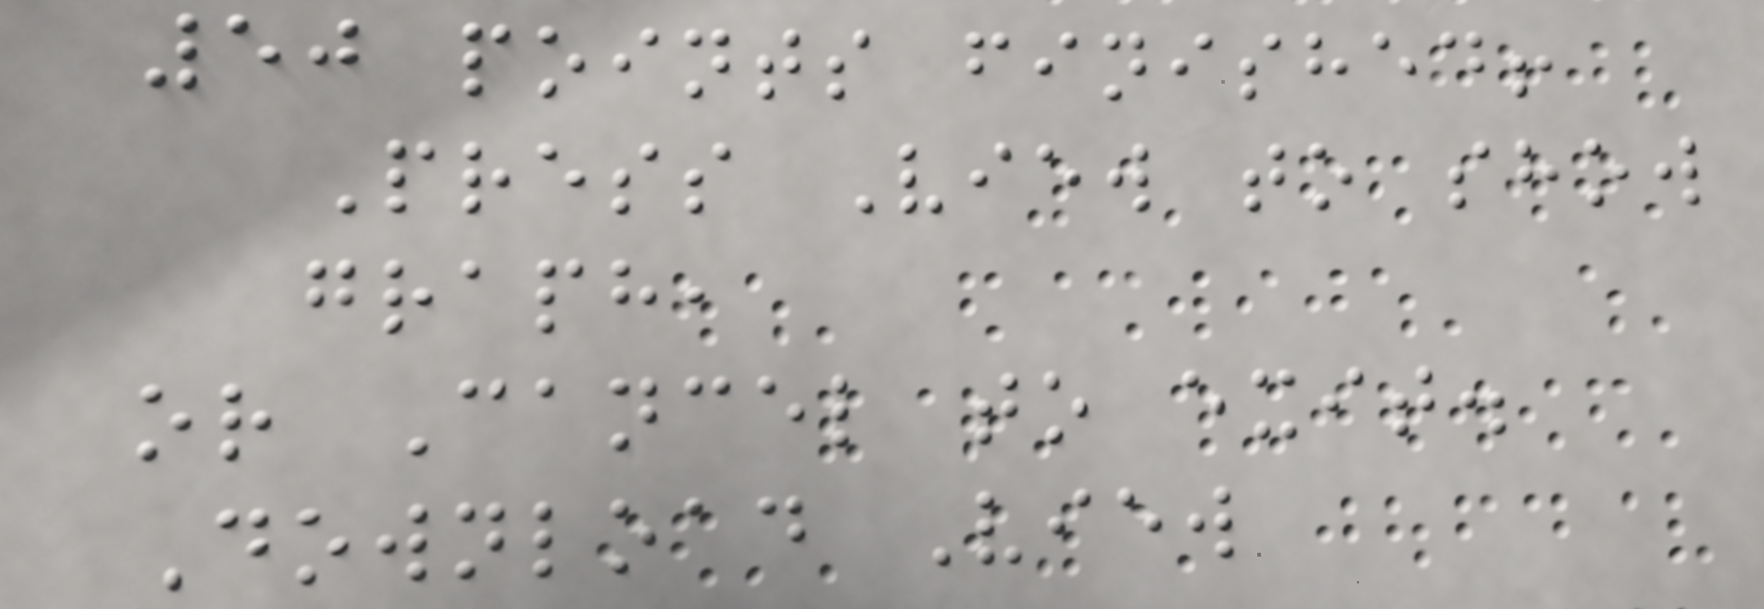50 points finished!
Press View to show
graph,
or Cancel to exit.
Download View
